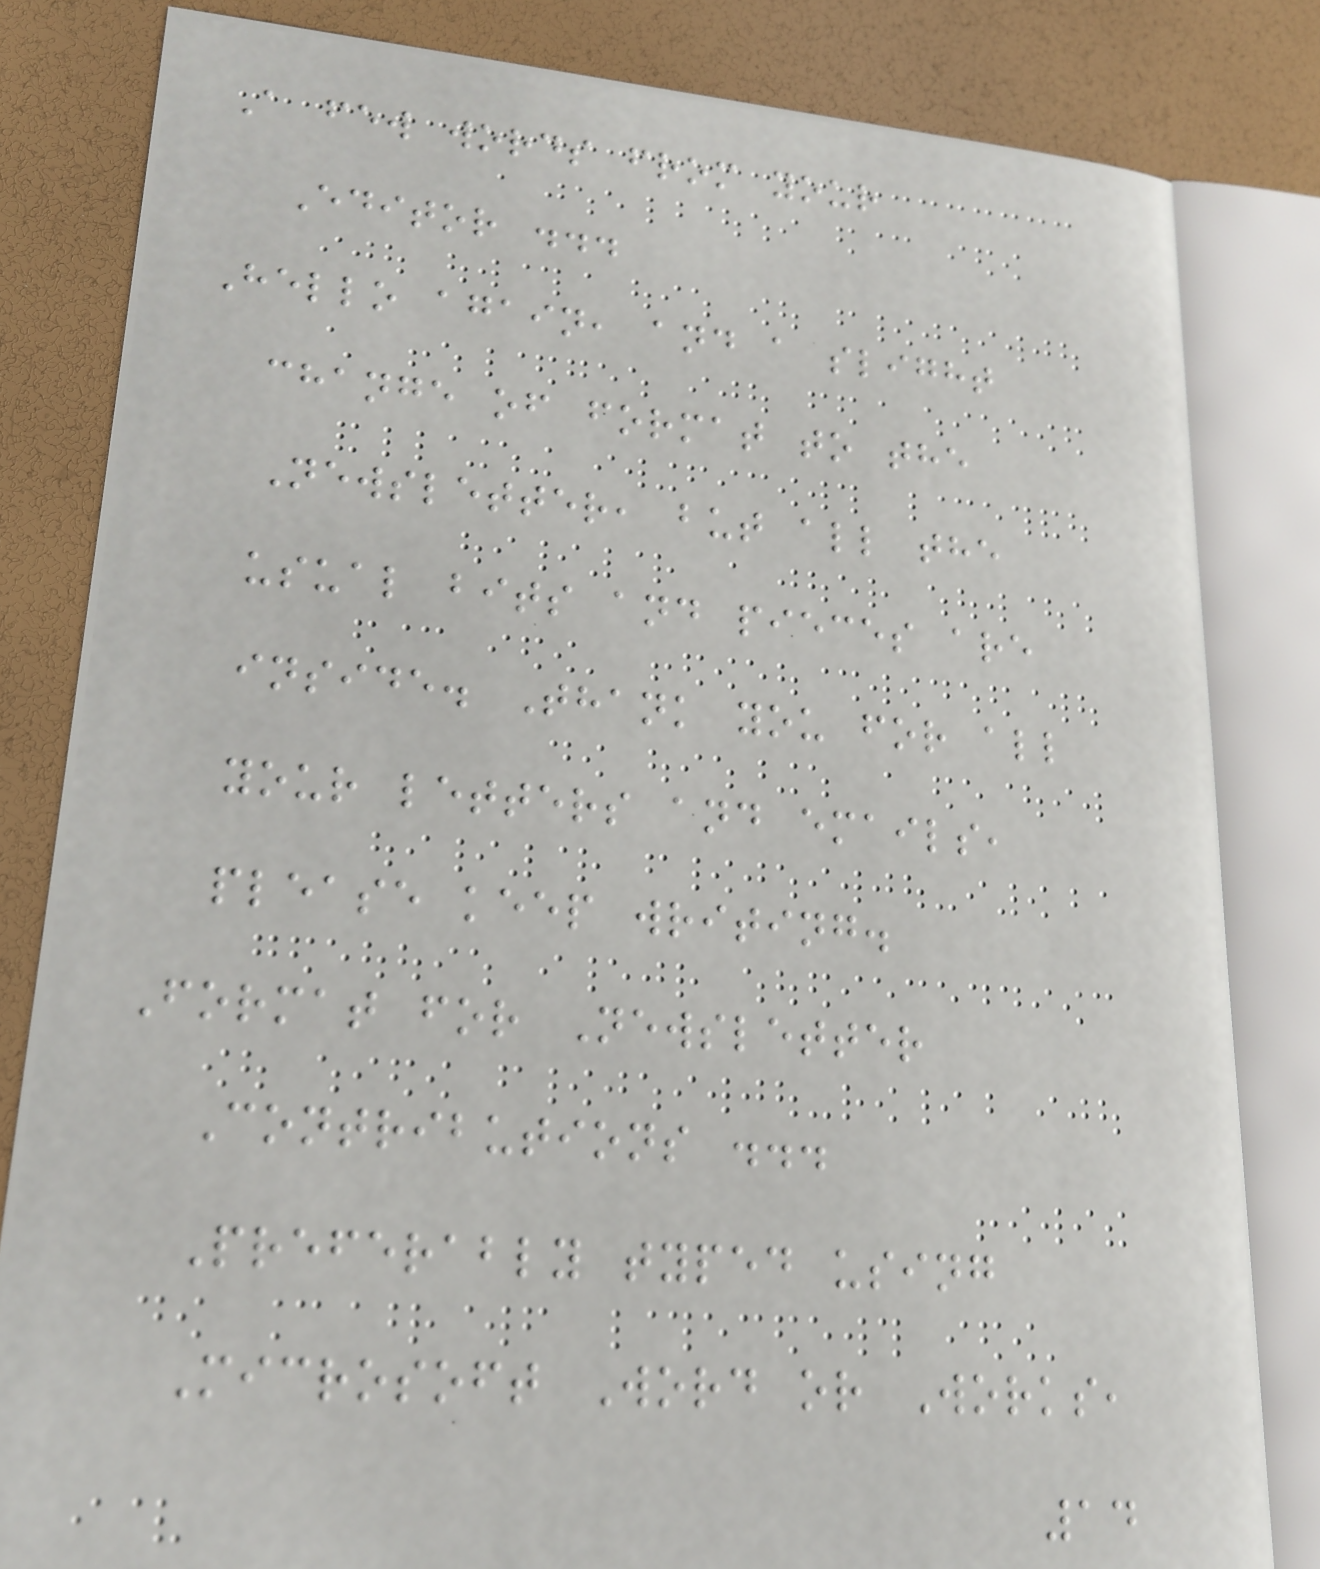A few words from your
Editor ...
Hello again, and a slight
change of format to the
Newsletter, but all the
usual bits and pieces are
inside. Thank you for all
your letters and emails,
please keep writing.
Format for Newsletter
Contributions ...
Preferably typed using
Microsoft Word or Works,
14
